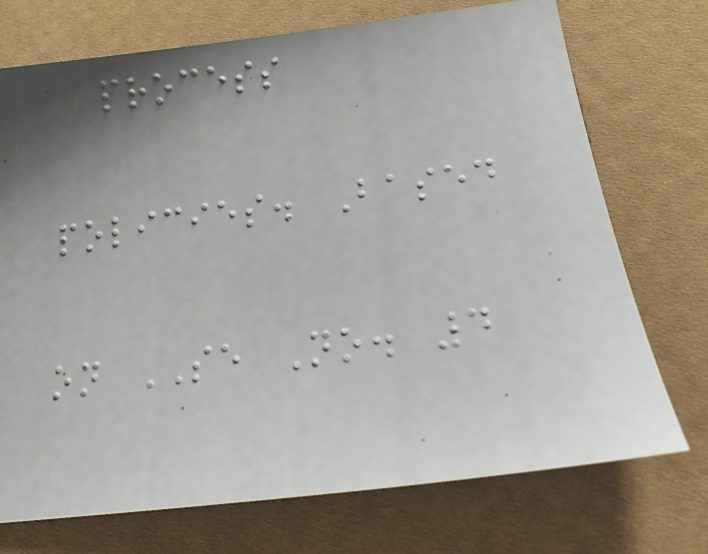process
policies. Based
on SE No. 4
